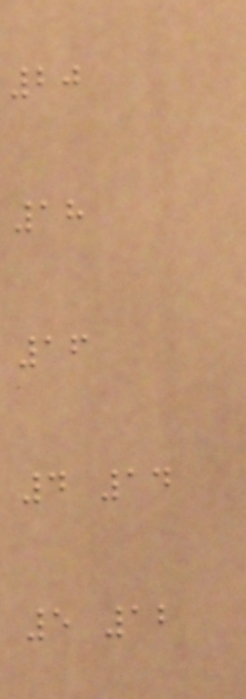20
18
16
4 14
5 12
